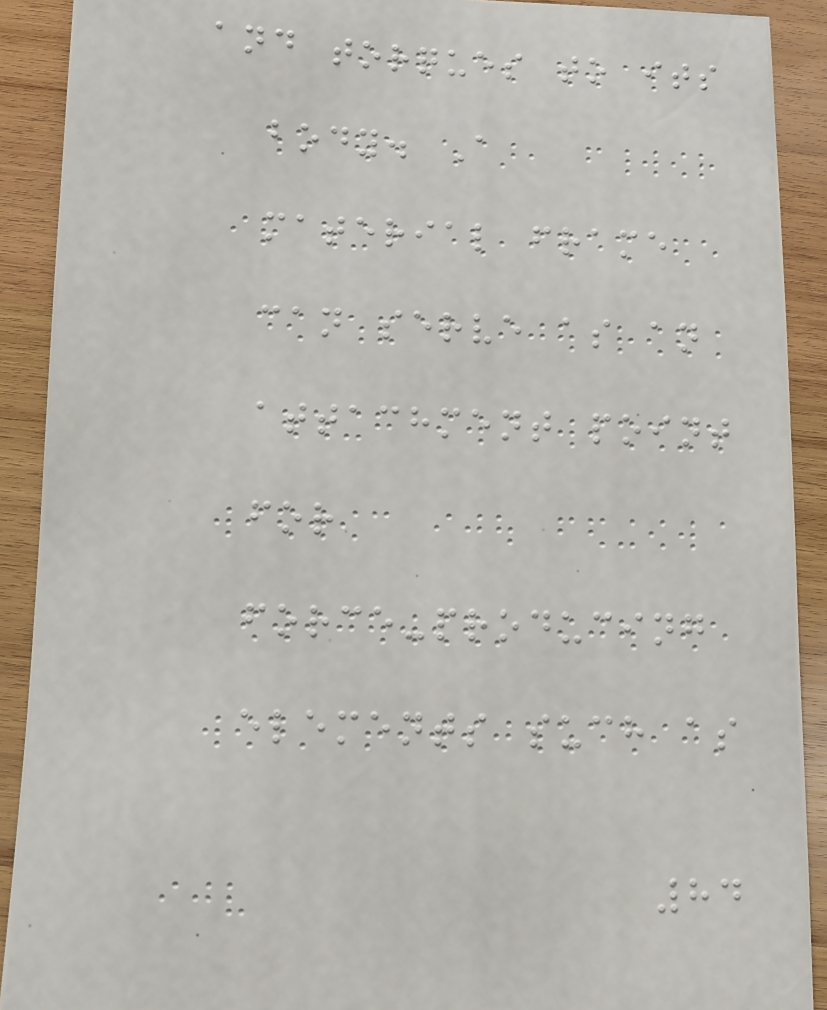and torques to its
body. A
material frame
can serve as an
attachment point
for
force-producing
elements such as
84
